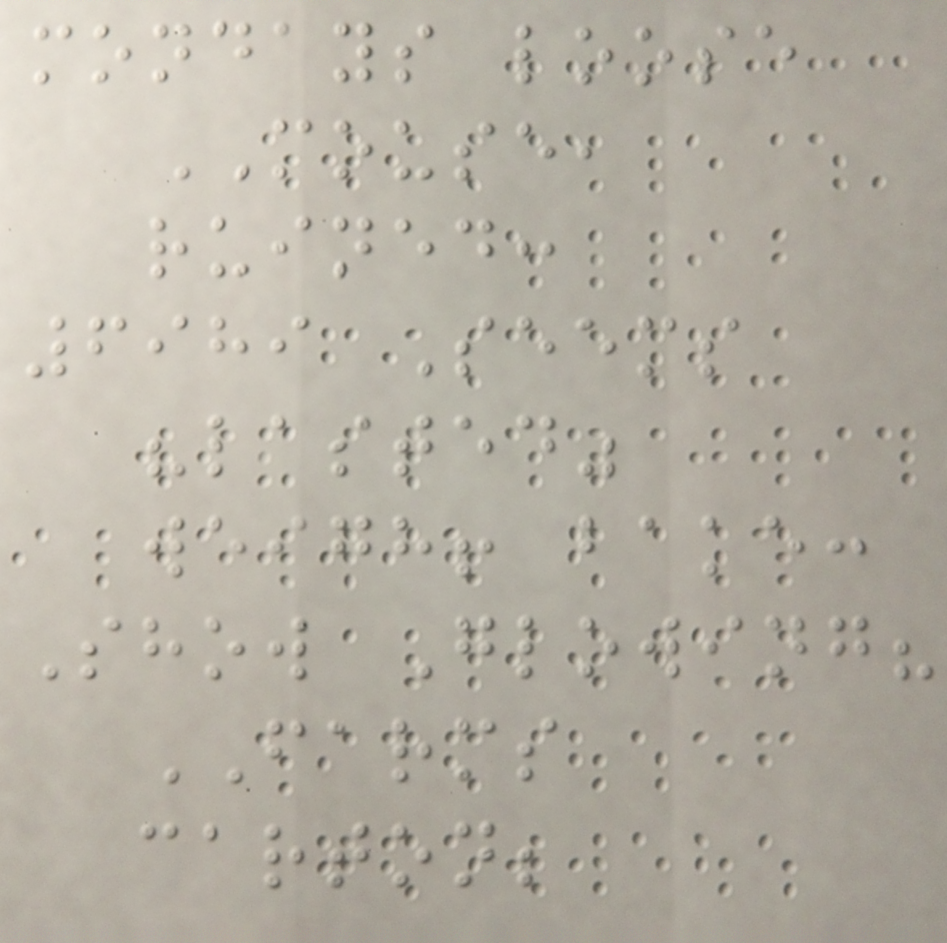mondays loose
MOUSE,
ruined:
6989 Seems
"lasted"
weigh! bake:
Show Glowing?
FARMS
carton;
